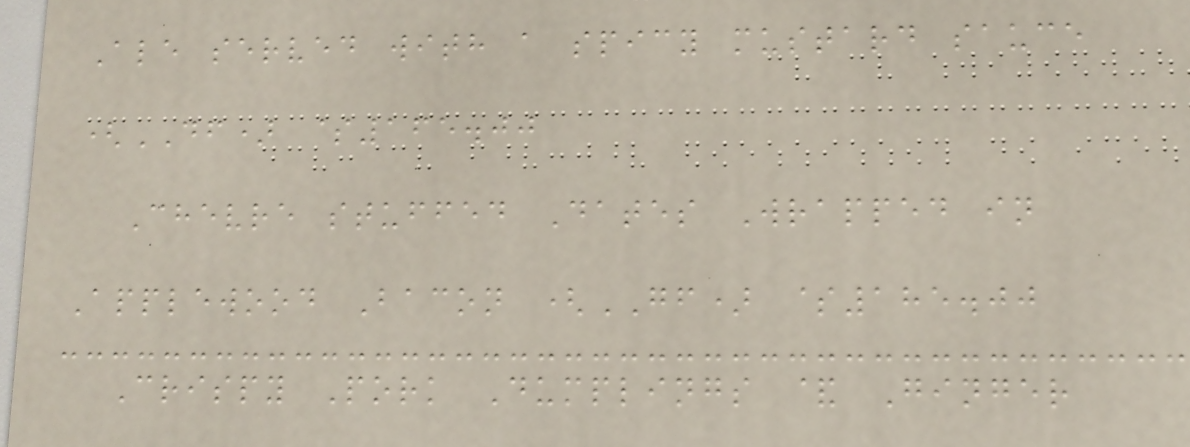Ale served with a spicy mustard sauce
(DF) $165.00
Chevre stuffed Dates Wrapped in
Applewood Bacon (GF) $185.00
Crispy Pork Dumplings & Ginger
